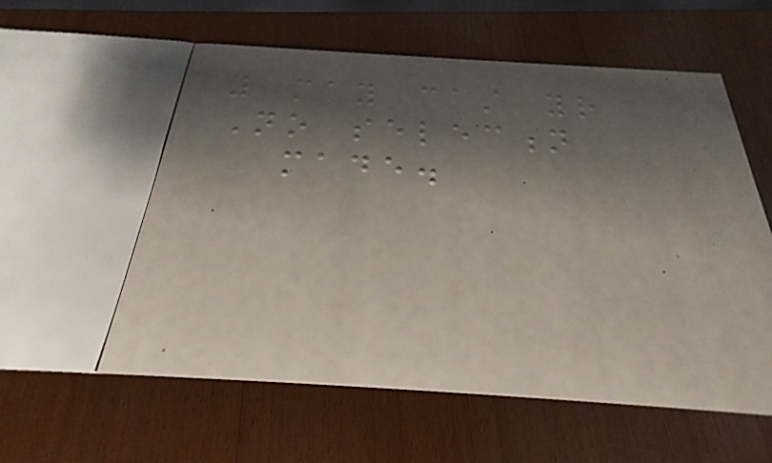you may cast your
No selection
made.
